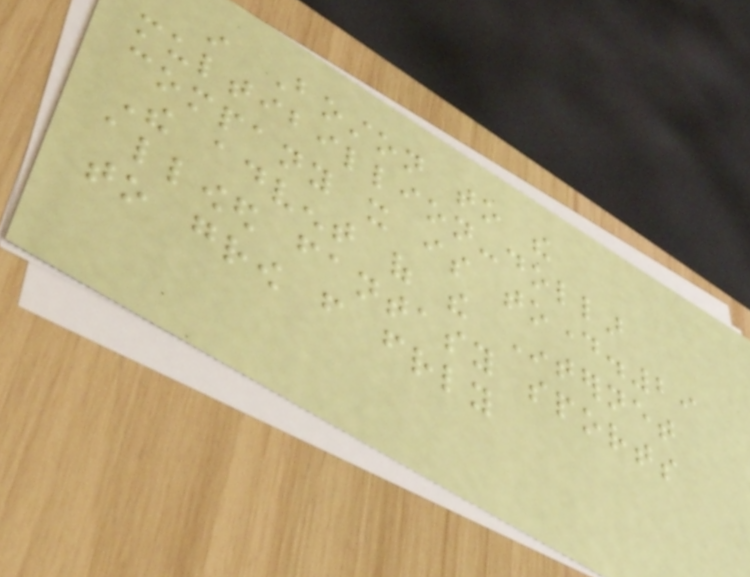in Boston to the
multibillion-dollar
company it is today.29
The advent of the Internet
allowed fantasy sports
to grow from friendly
